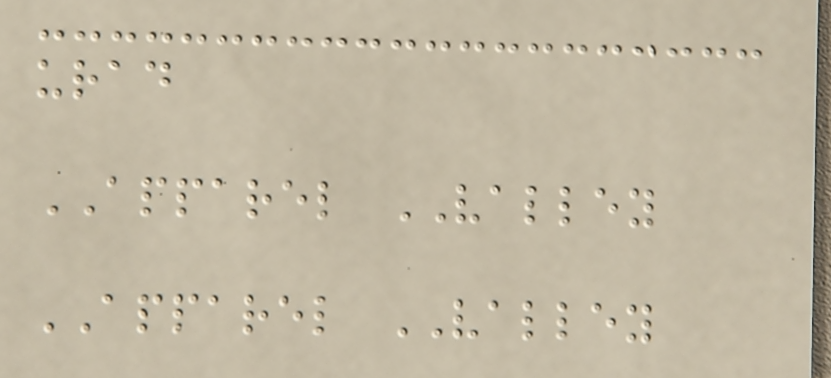urad
APPAREL VALLEY
APPAREL VALLEY
